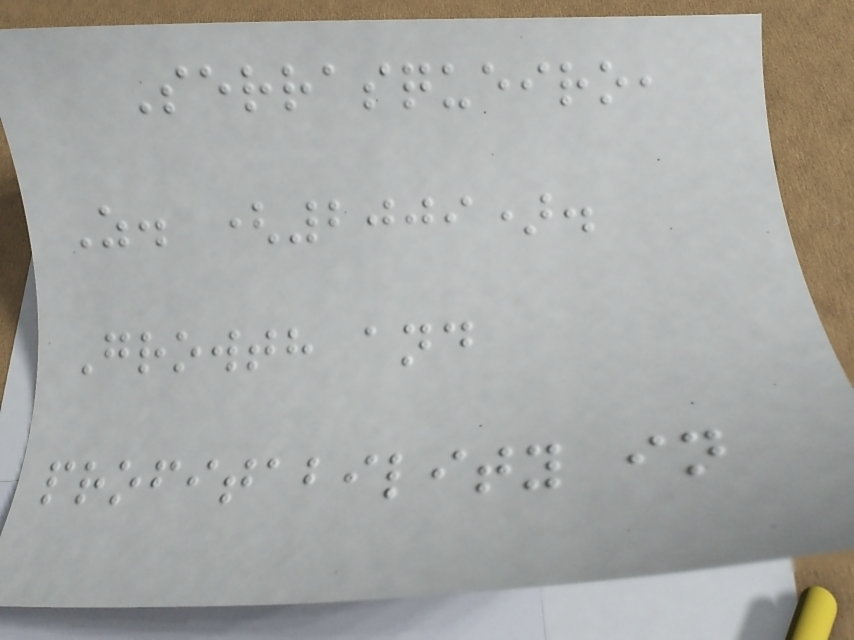Serrasqueiro,
Z. (2009).
Growth and
profitability in
